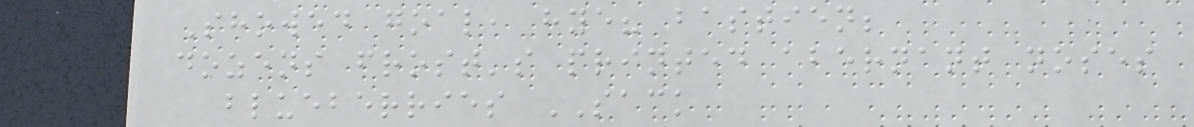Showed goal, hye? bastien;
dozens frost's printed abernant noses
blueberries SACK
